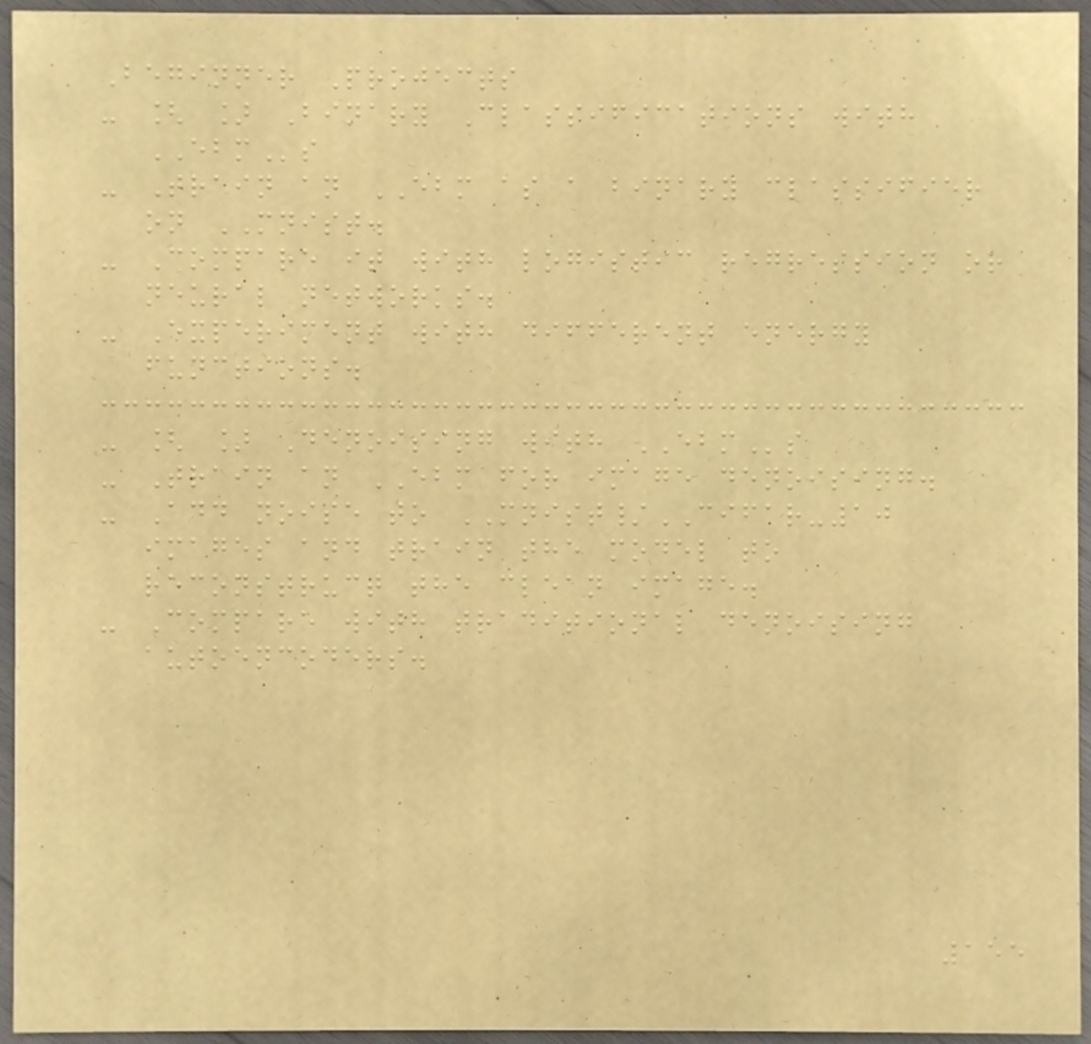Beginner Projects
- [ ] Binary Classifications with
EBMs
- Train an EBM as a binary classifier
on MNIST.
- Compare it with logistic regression or
neural networks.
- Experiment with different energy
functions.
- [ ] Denoising with EBMs
- Train an EBM for image denoising.
- Add noise to MNIST/CIFAR-10
images and train the model to
reconstruct the clean image.
- Compare with traditional denoising
autoencoders.
155
